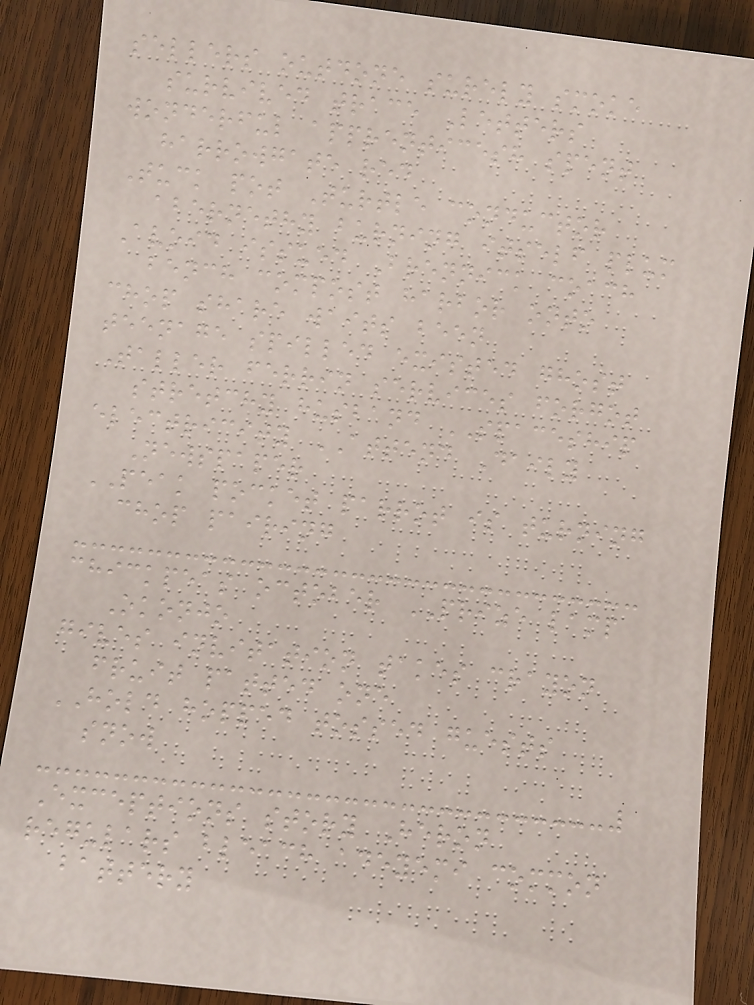sellers outdone surely smoke
survived trace Letters
wonderful apprenticesh spent
harrowgate red
Tuck pot Turtle conductor
abernethy burning itself plum
Avoid issued Brennick coach
bench compost harbor onto
chop share waits been
teenage spilled existed ghost
Taller ferrin services forgot
stretchy husband SPACESHIP
electricity ATTEND Daily
Newspaper
PEAK pocket parrot is turning
chop pairing
chickpeas october PRIZE lamp
Okonjo
gives invitation takes crayon
fruit patted one
HOLD hopped tossed guests
snow
Exceptions story Heron
regulars bleach adeyemi common
battery
